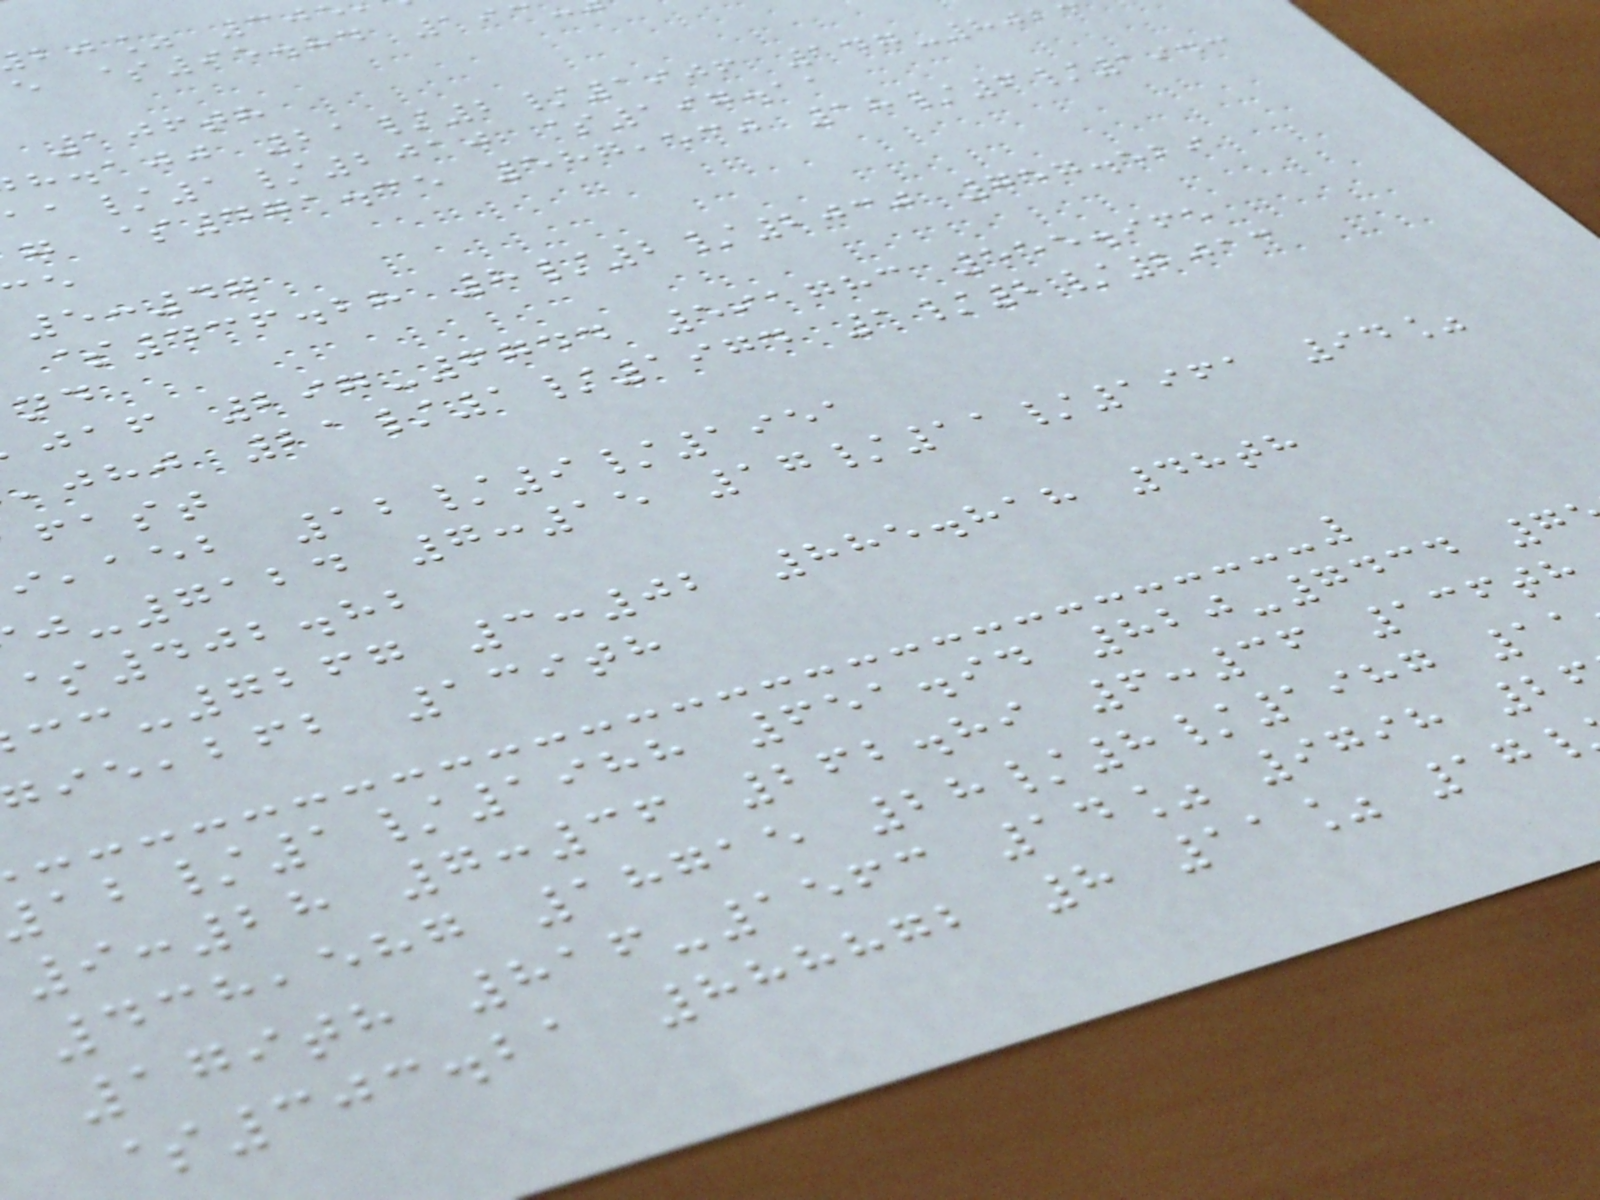bj% 305
e $95.84 193
106th
h.ajj 21/2/1906 147-8023
/1/2010 $197.11
g $471.35 587,530 18/6/1943
5:47
$436.28 8/2/2030 757.529
jaf 297-6744 591783 555.965
,jhj 21/1/1974 1/2/2013
fast
,aeb 12/9/1951
-7124 7:15 17/11/1961 94%
$402.82
-7267 3:02 885.818 48th
,bfb 139th
/1/1988 651.94 820-7434 7
9:28 7:36 262.89 6:36 136th
438,587 18715 28/8/1987 11
179th 816-1563 14% 9798 2
$303.21 888872 8 11% 17
